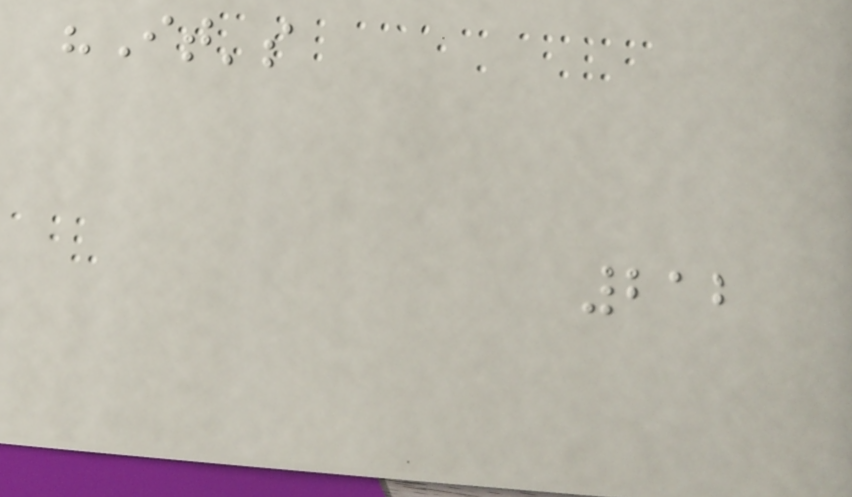"It's
212
